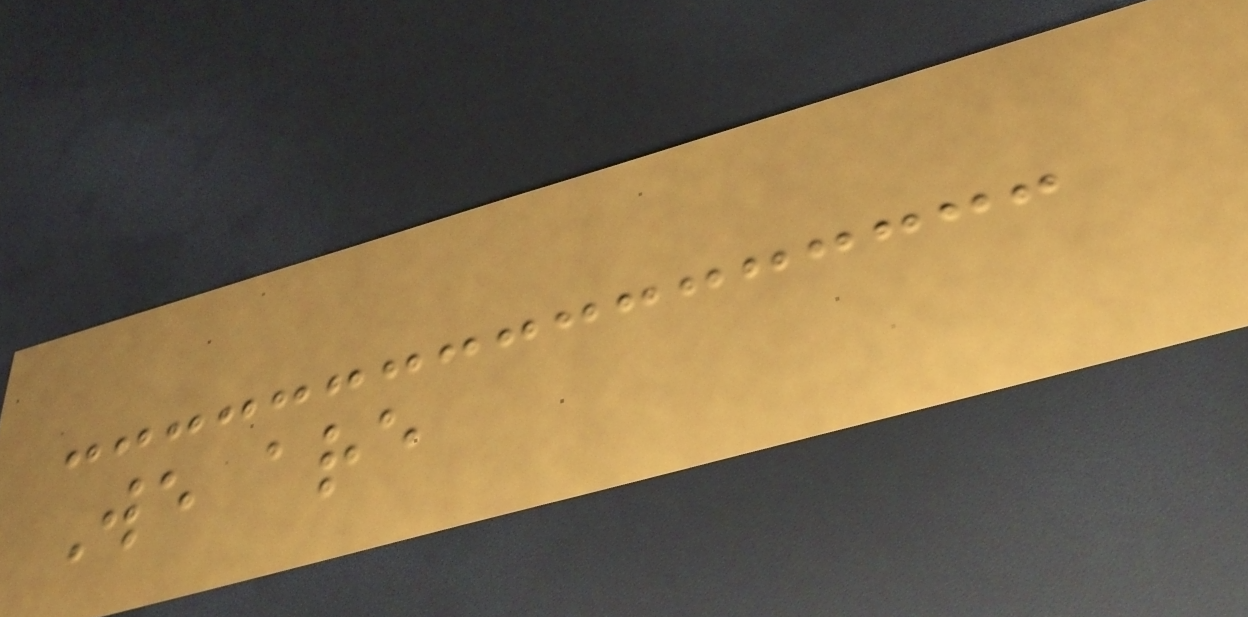We are
